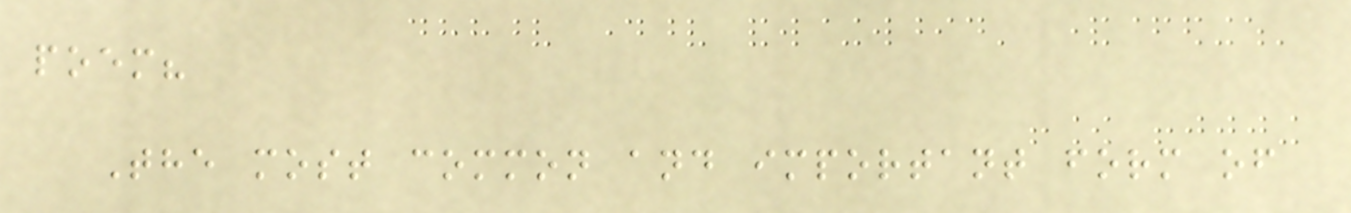poem?
The most common and important form of
